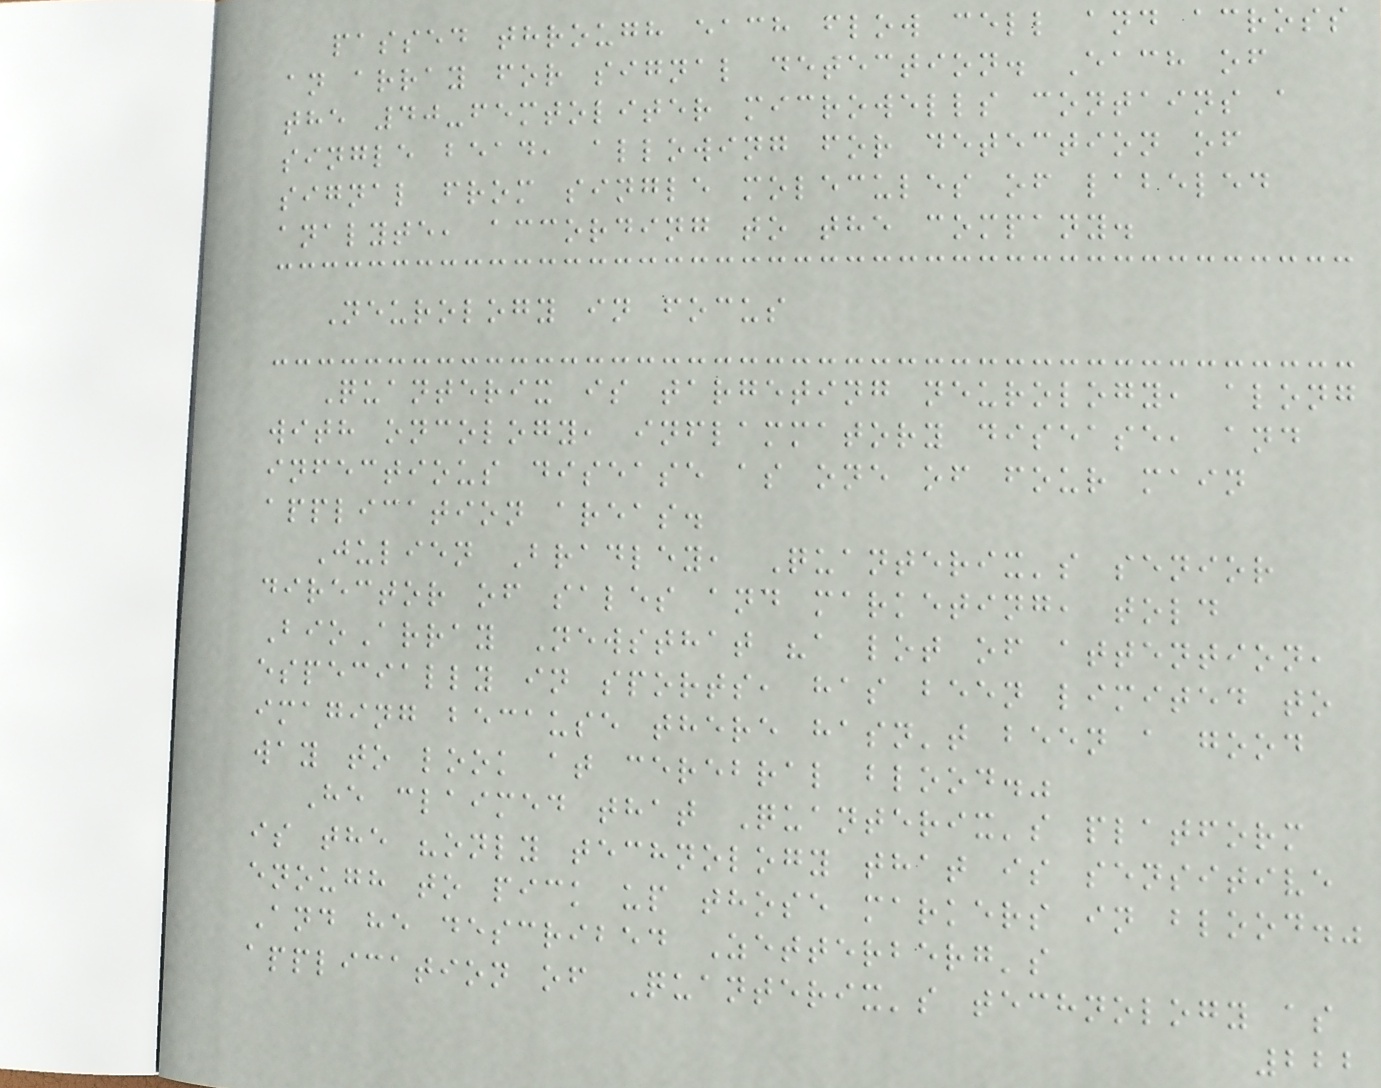passed through each flow cell and across
an array for signal detection. Each of
the 40-femtoliter microwells contains a
single bead, allowing for detection of
signal from single molecules of labeled
analyte, according to the company.
Neurology in focus
Quanterix is targeting neurology, along
with oncology, inflammatory disease, and
infectious disease as one of four main
application areas.
Julien Bradley, Quanterix's senior
director of sales and marketing, told
BioArray Newsthat "a lot of attention,
especially in sports, has been limited to
imaging because there hasn't been a good
way to look at cerebral blood."
He claimed that Quanterix's platform
is the "only technology that is sensitive
enough to pick up those markers in blood."
And he described Zetterberg's
application of Quanterix's technology as
222
